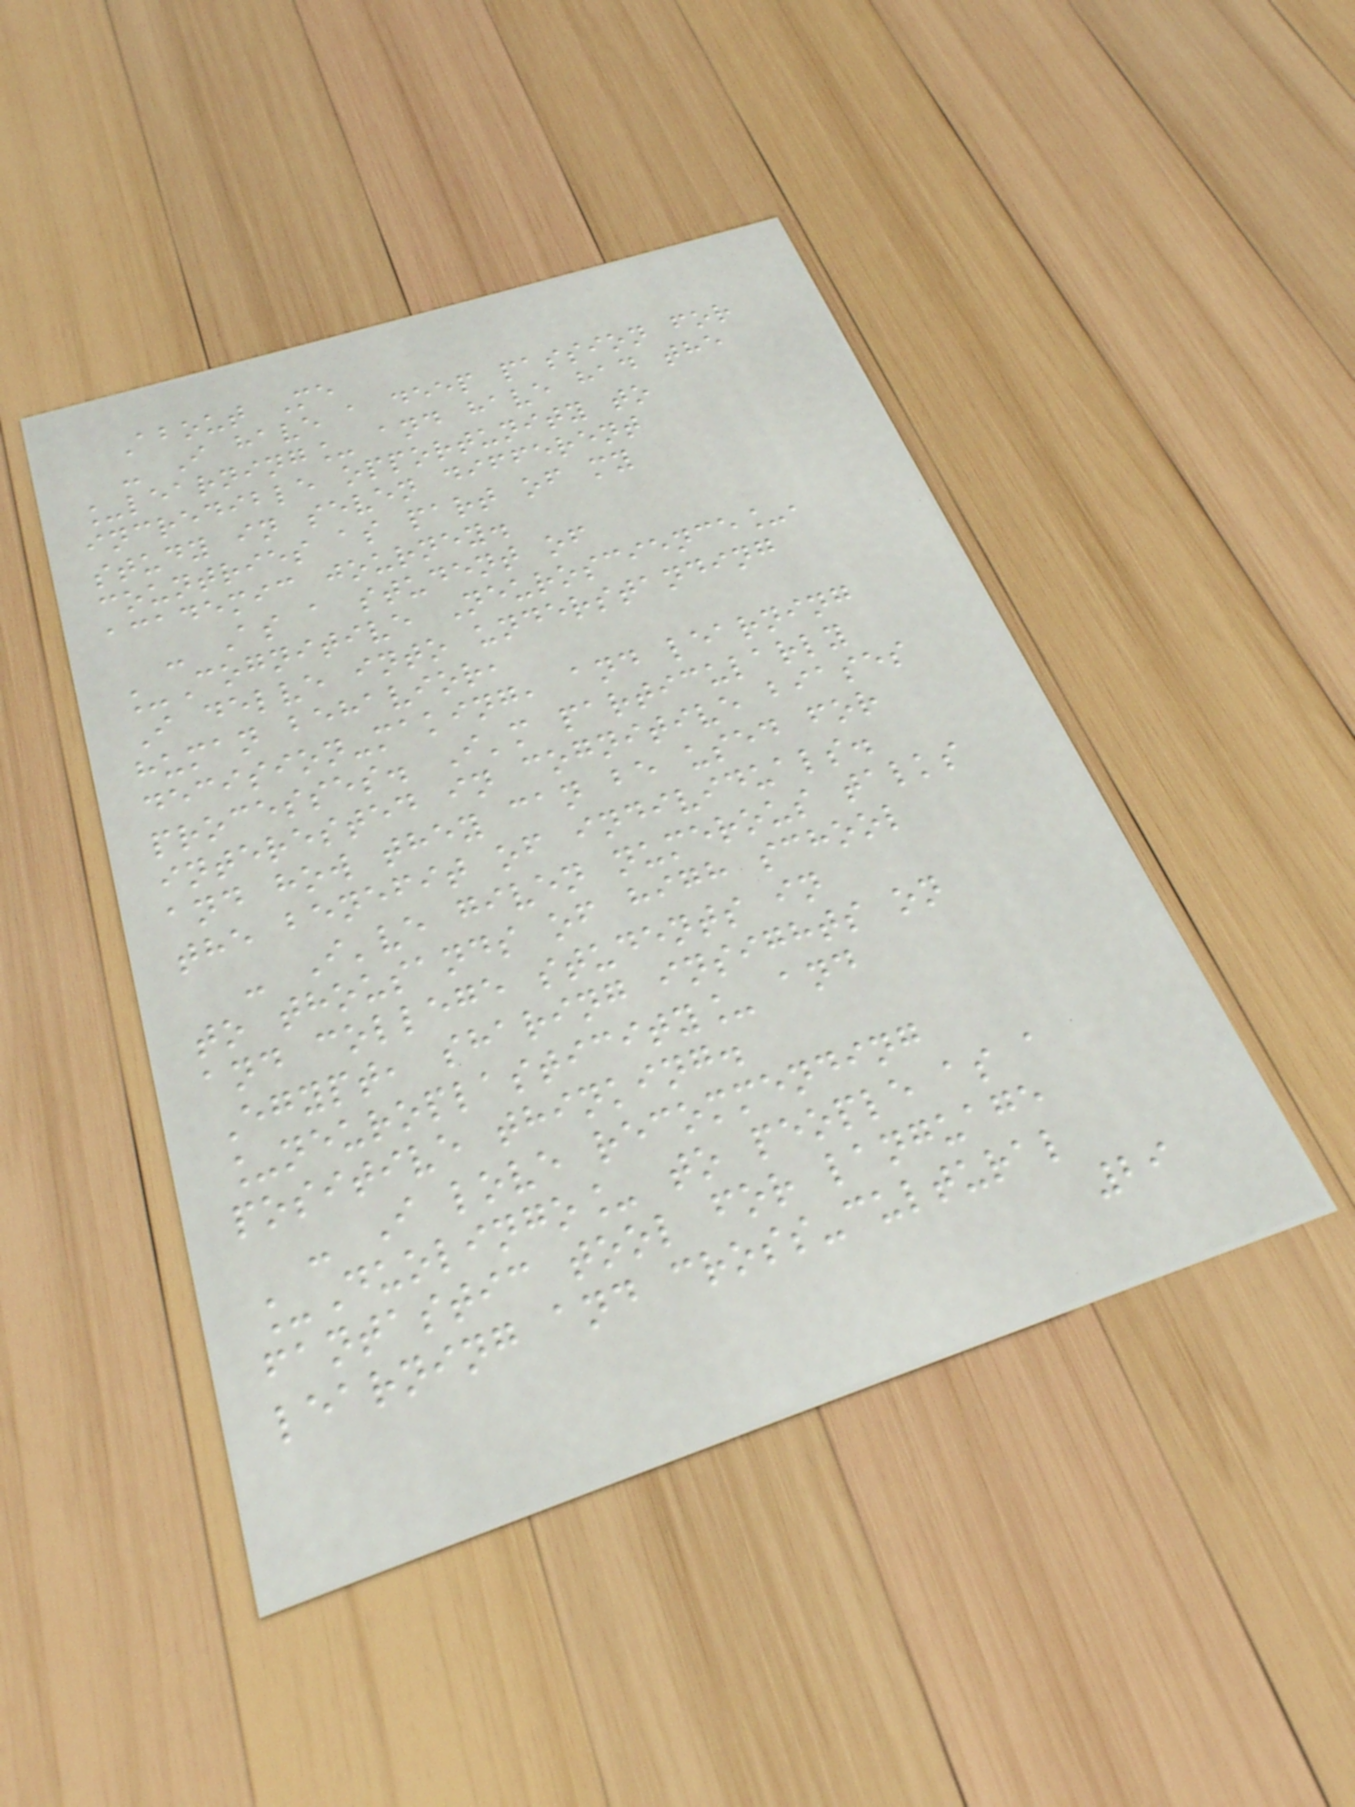About Me
- I have a deep passion for
_learning_ and have had the
incredible opportunity to
study in seven different
countries as part of my
academic journey.
- As a student of
_Cognitive Neuroscience_,
I delve into understanding
human behavior,
decision-making, and learning
processes. I'm particularly
interested in cognitive biases
and how they can be used for
the benefit of individuals.
- I've given numerous talks
to thousands of high school
and college students in
Egypt, sharing insights on
_neuroplasticity_ and
positive thinking.
- I love recommending
_Duolingo_ to people as a
fantastic tool for language
learning and cross-cultural
29
